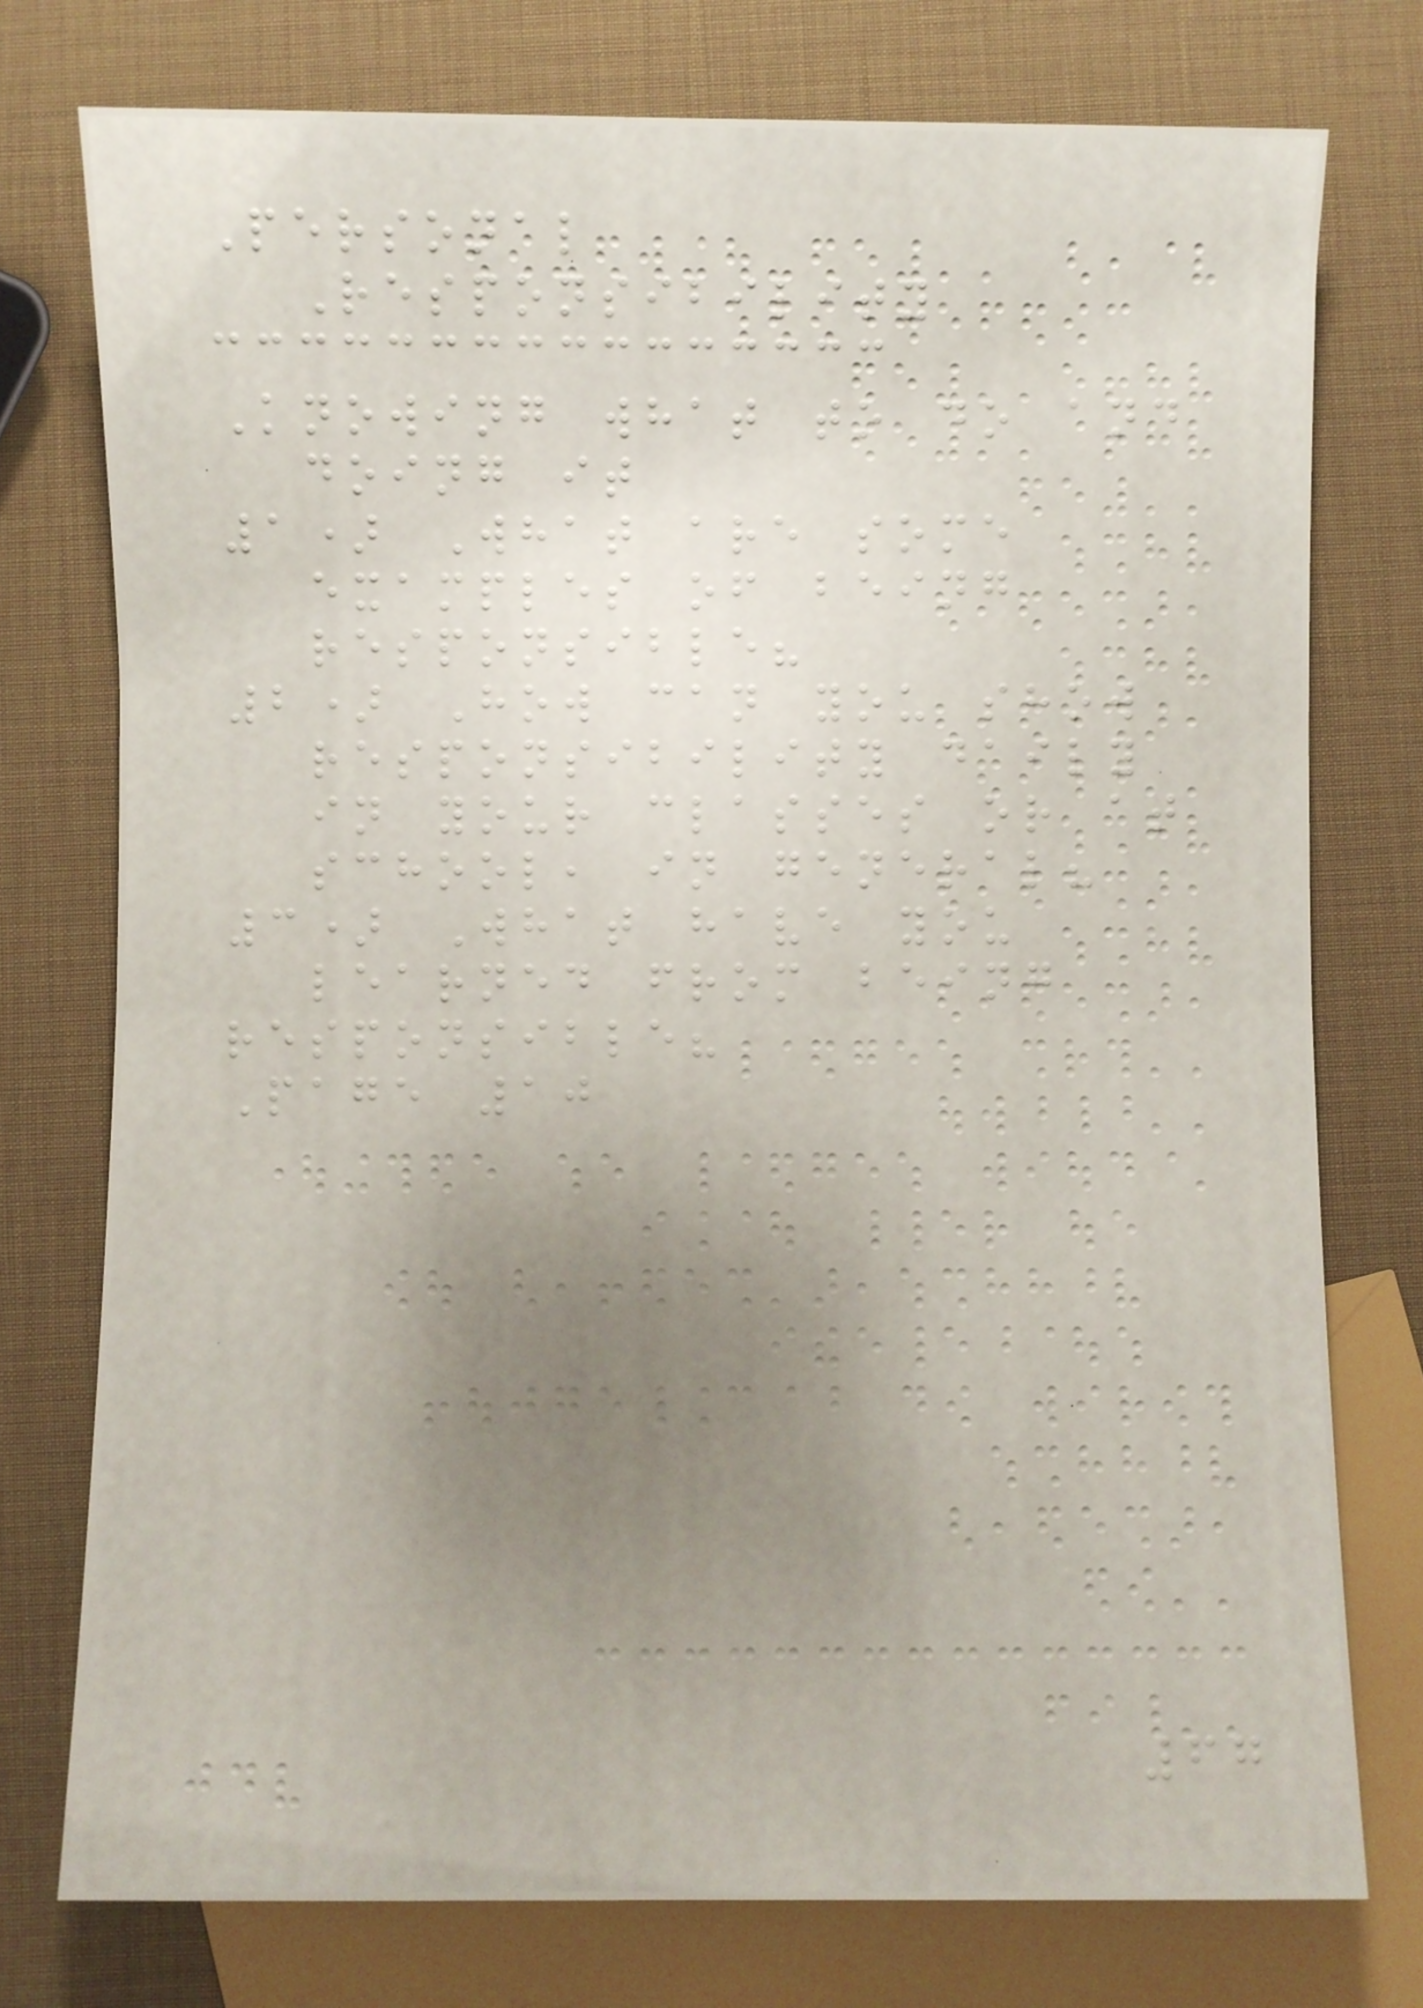Personal
Responsibility
Knowing what to do and
doing it
1) What are some
examples of being
responsible?
2) How can you show
responsibility daily
in your classes or at
school, in general?
3) What have you
learned from being
responsible?
Page 10
67
